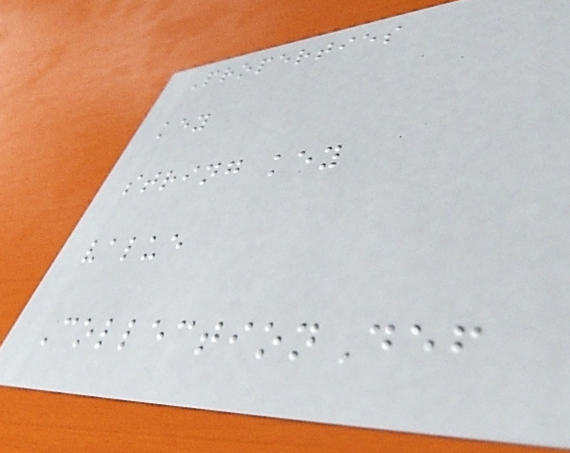Properties
key
string key
value
CollectionDef
